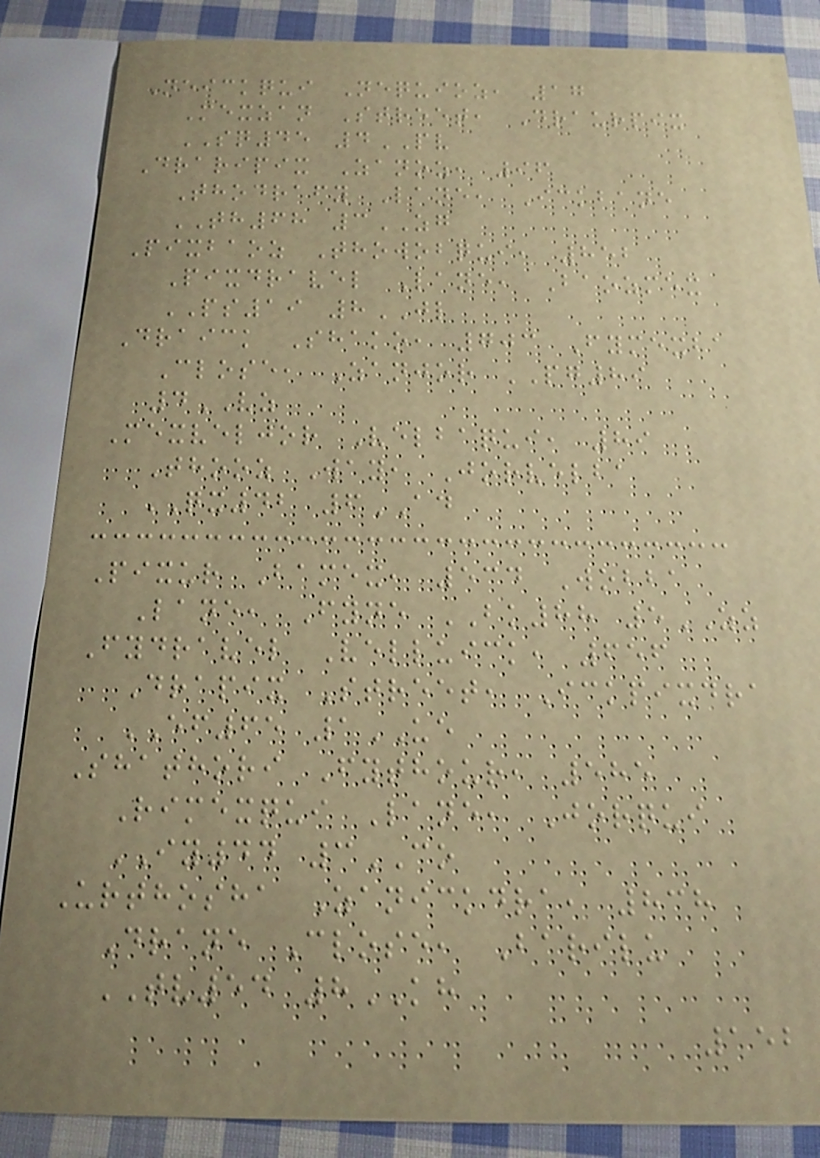Neickqui Nequioz, 17
Mexzan Street, Draurpix
SQ45 4PV
Draripix Zanoz, 96
Thodrafy Lane, Ickbane
TH68 3ZG
Pixbaoz Thowobqui, 852
Pixdravel Lane, Baozmex
PS19 8JL
Draick Shako, 703 Fymexba
Close, Zanjor PG89
4VZ
Mexveljor Velbaqui, 89
Thooz Way, Jorvelba
QX42 6AD
Pixur Bamex, 534 Wobba
Lane, Fyne BK88 5ZZ
Fydravel Velluick, 656
Drapix Street, Ickpixdra
EF65 1UE
Shathori Fythour, 585
Rimexqui Lane, Jorqui
IY44 3CO
Urthosha Zanickdra, 838
Drane Close, Barilu
TV54 8KH
152
